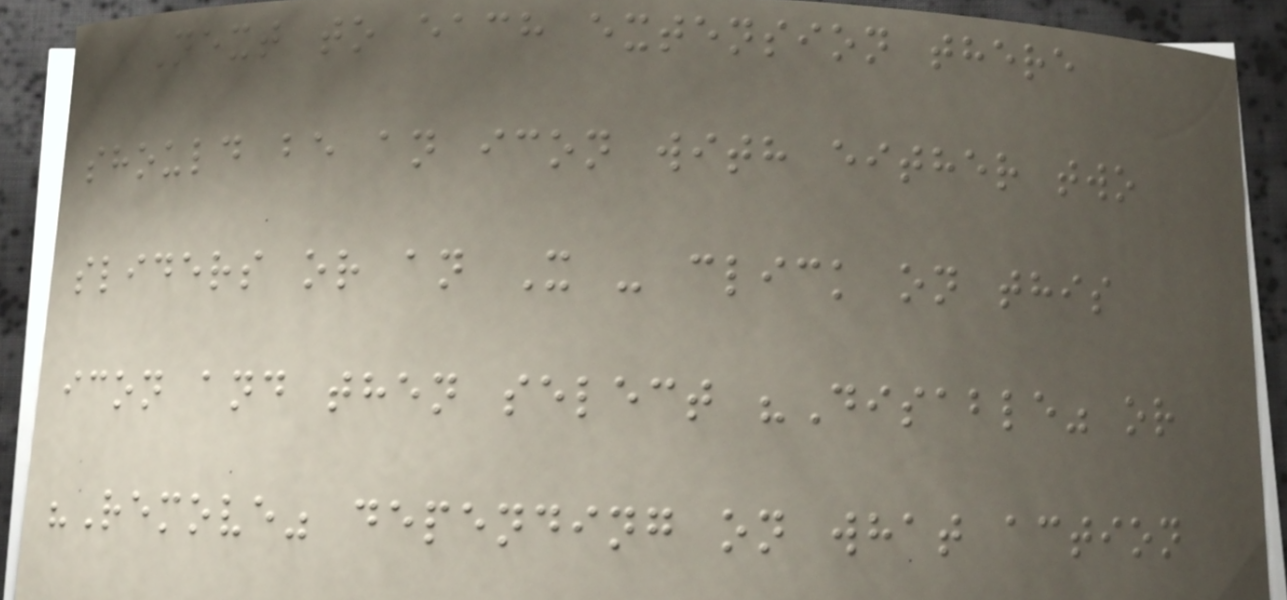Next to each extension there
should be an icon with either two
sliders or an X - click on this
icon and then select "Disable" or
"Remove" depending on what action
